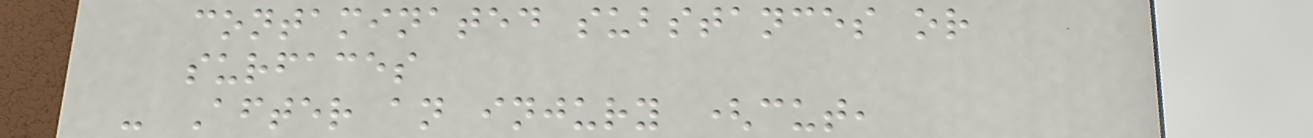contaminated substances or
surfaces
- After an injury (cut,
